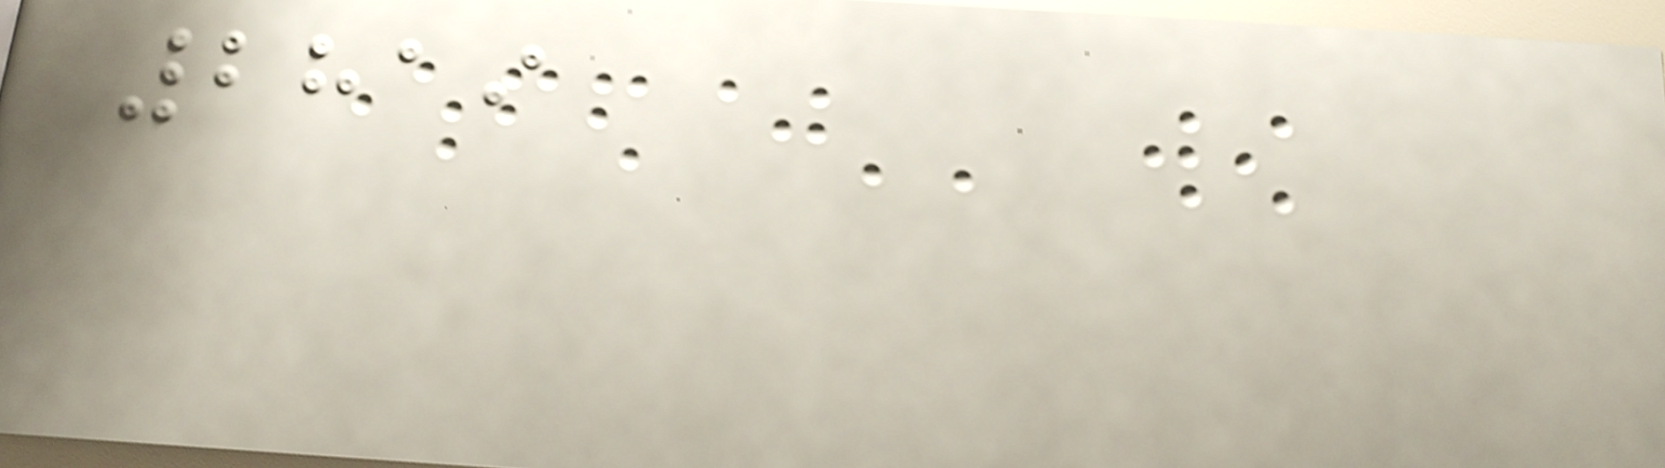2819
